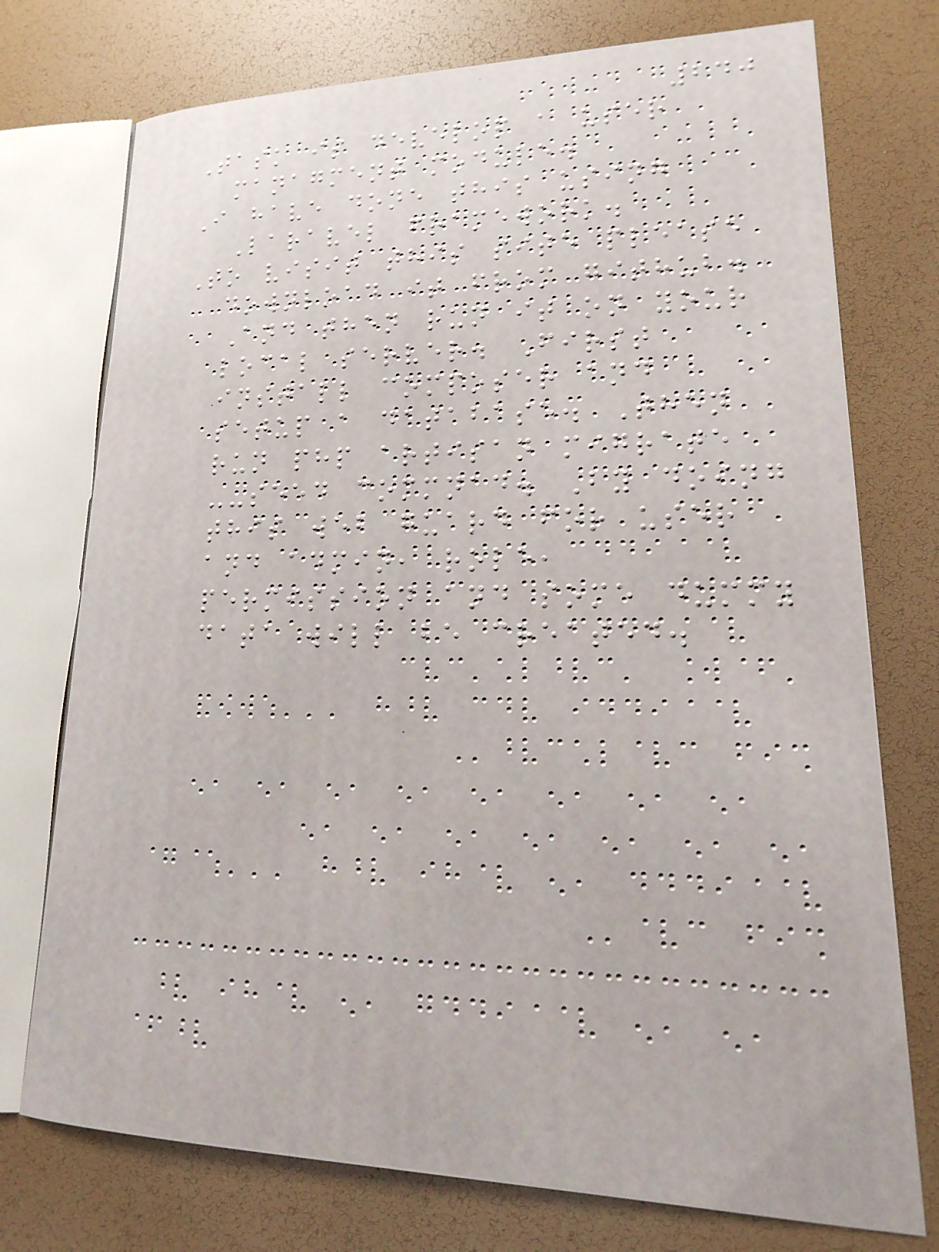240
Task is develop a user
managment module.
I have done this using
Laravel framework.
To visit this site please
download it from github.
And then run it on your
local server. First
install composer and
setup a database. Then
run php artisan migrate
--seed commnad. By doing
this web guard for user
and admin, role,
permission and some dummy
data will be created.
